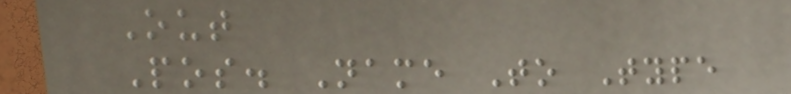Out
Pos. Name To Type
